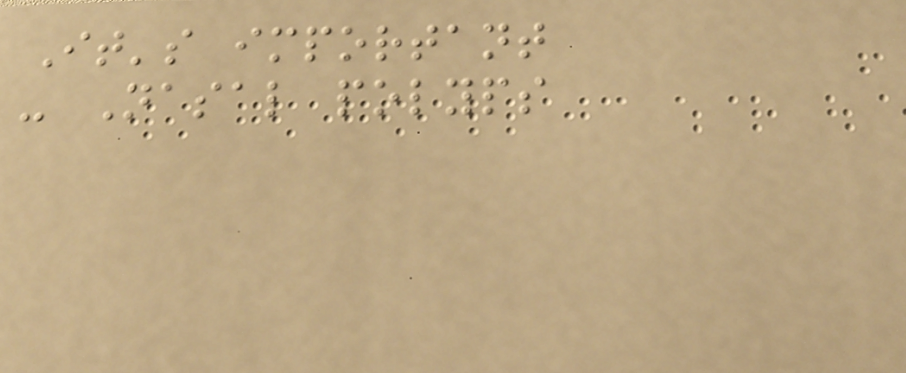It's important
- Nasal polyps
